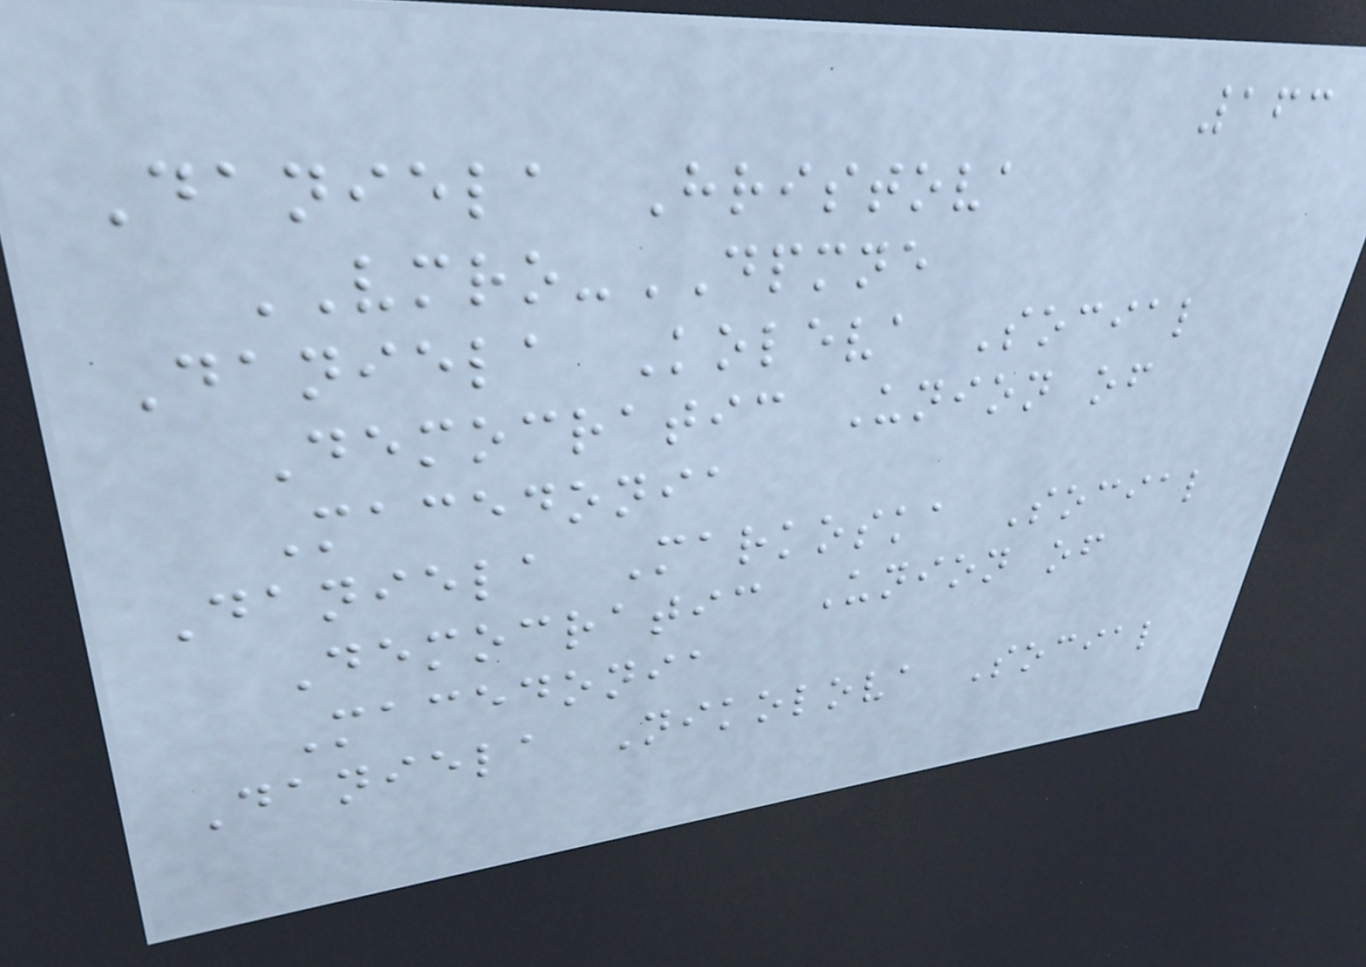163
Daniela Hristova
VMRO-DPMNE
Daniela Koleva Social
Democratic Union of
Macedonia
Daniela Markoska Social
Democratic Union of
Macedonia
Daniela Nikolova Social
